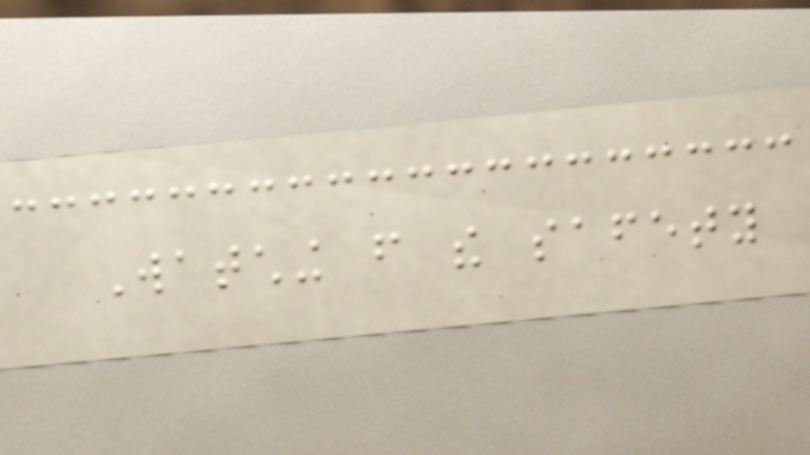Watching from the safety
